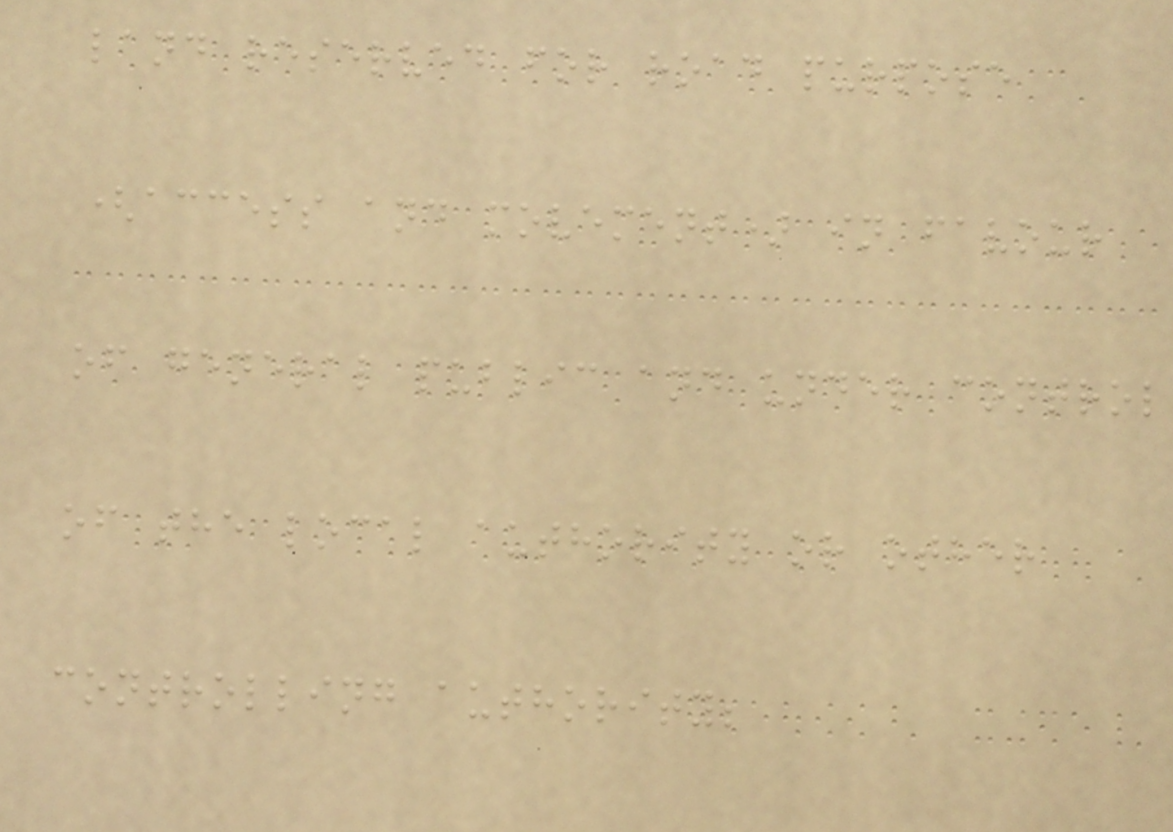land reserved for road purpose
(access and movement) in favour
of general public and under control
of the local authority or other
controlling authority;
